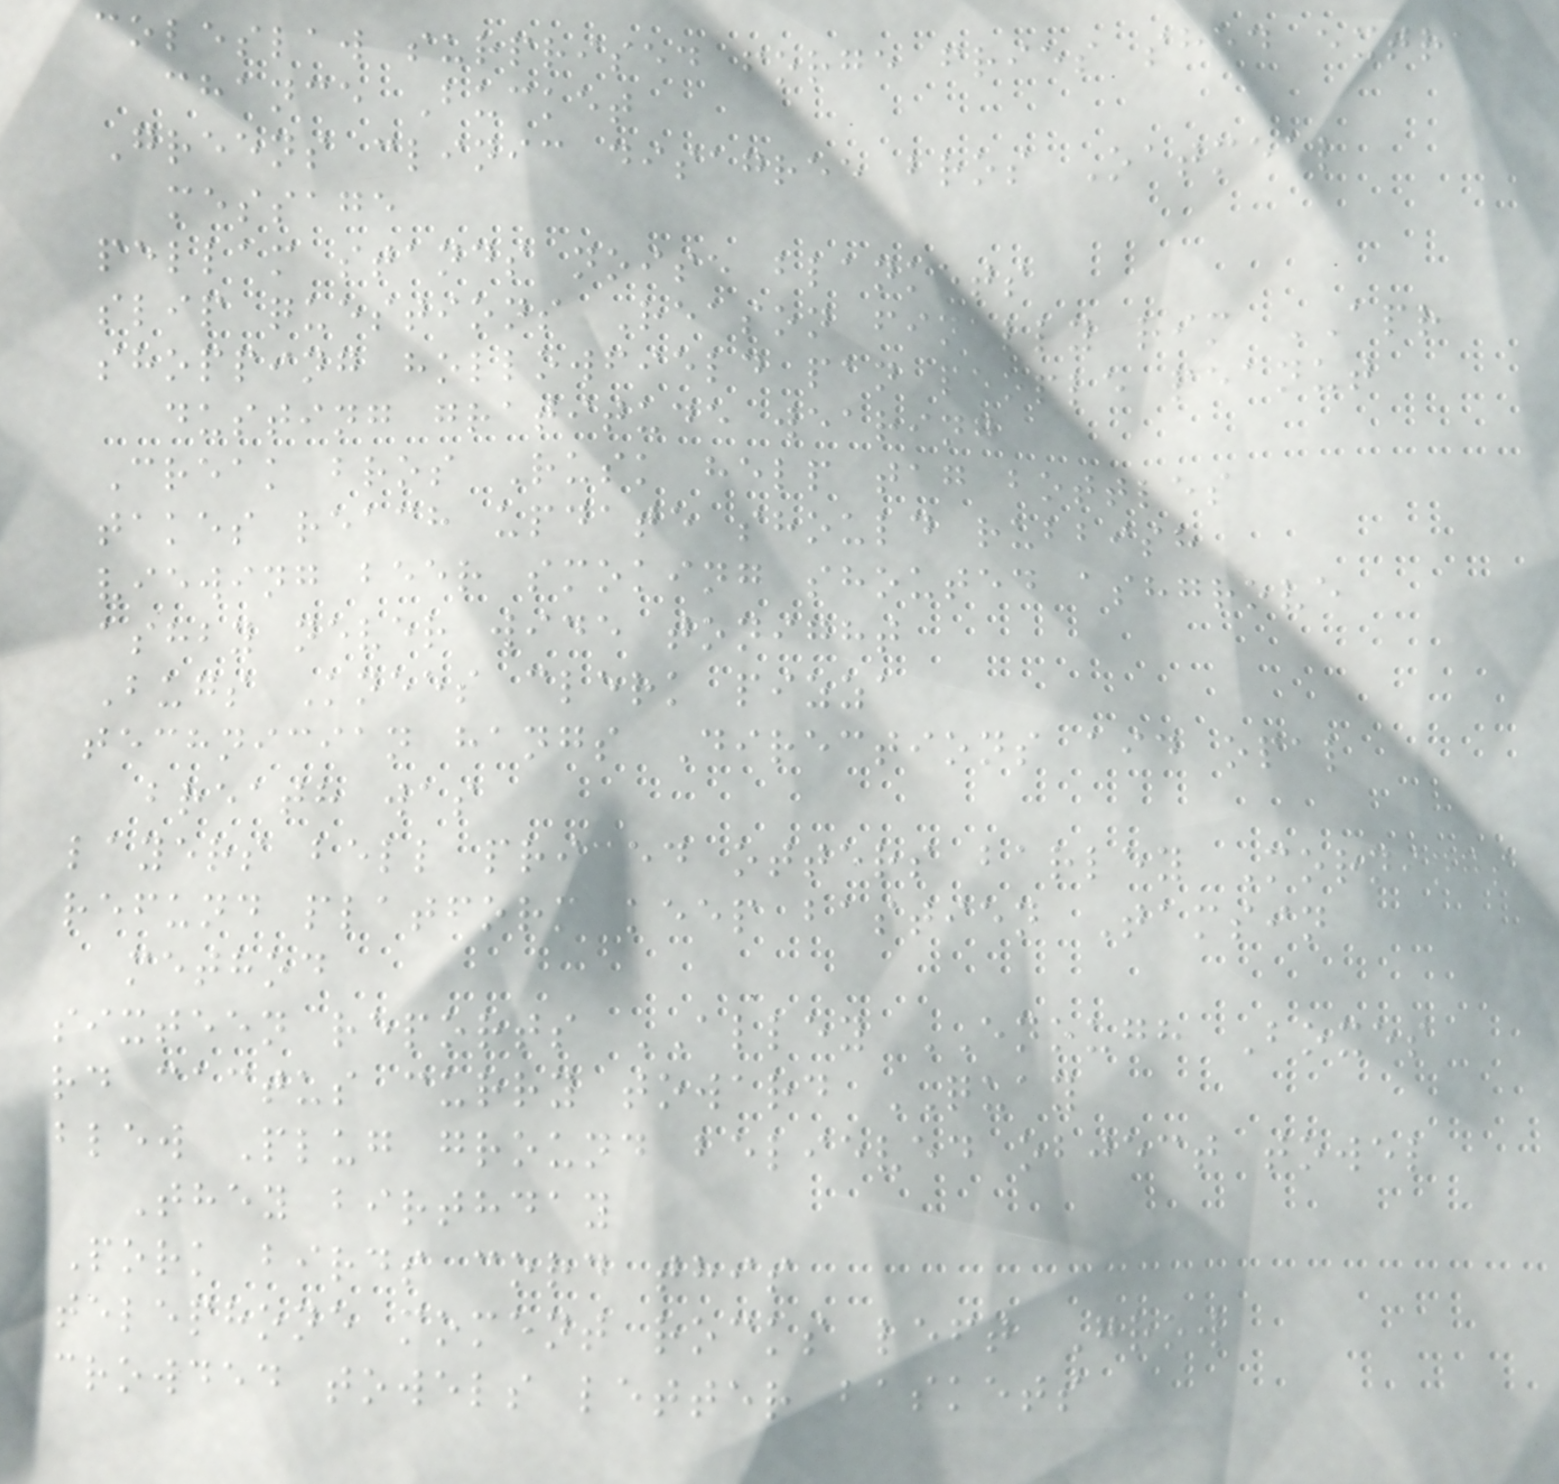coleslaw surprised forge fries shed extra
chance Bucket
Greens clinic disagree bros Oatmeal
message
pellam stands noise blankets
slip questions Reason finally rim APR
shopping hollowfield pan people peanut
dusting gratitude wearing
Creak bros Rusk help tag bottles
takes reach update should rubbish
viewing beer smoking shouted ashgrove
ashby never wide tonight
Bugs Knees clerk pizza
technician hangs Directions aid opal
breath was
layers bell priced otters barley Mornings
refund platform keep bastien Tamsin
method
sixteen reports ALLEY ENOUGH Boxes
rd cactus curry toward QUAY
blew Plug ground believed object towel
They birthday
Pork birds cord this
telephone moment rocks left Grow
crowded towels letter baskets
